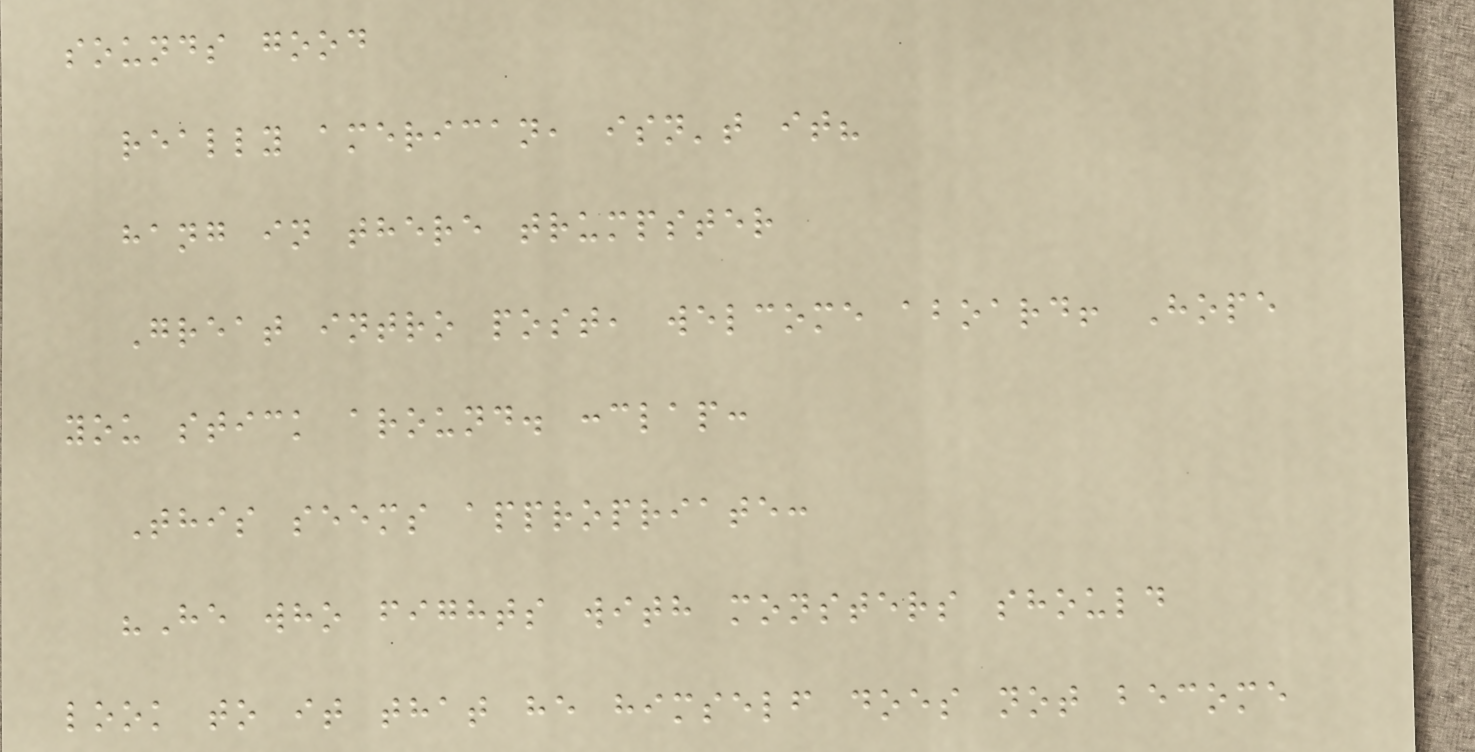sounds good
really american, isn't it?
hang in there trumpster
Great intro post, welcome aboard! Hope
you stick around. :clap:
This seems appropriate:
"He who fights with monsters should
look to it that he himself does not become
